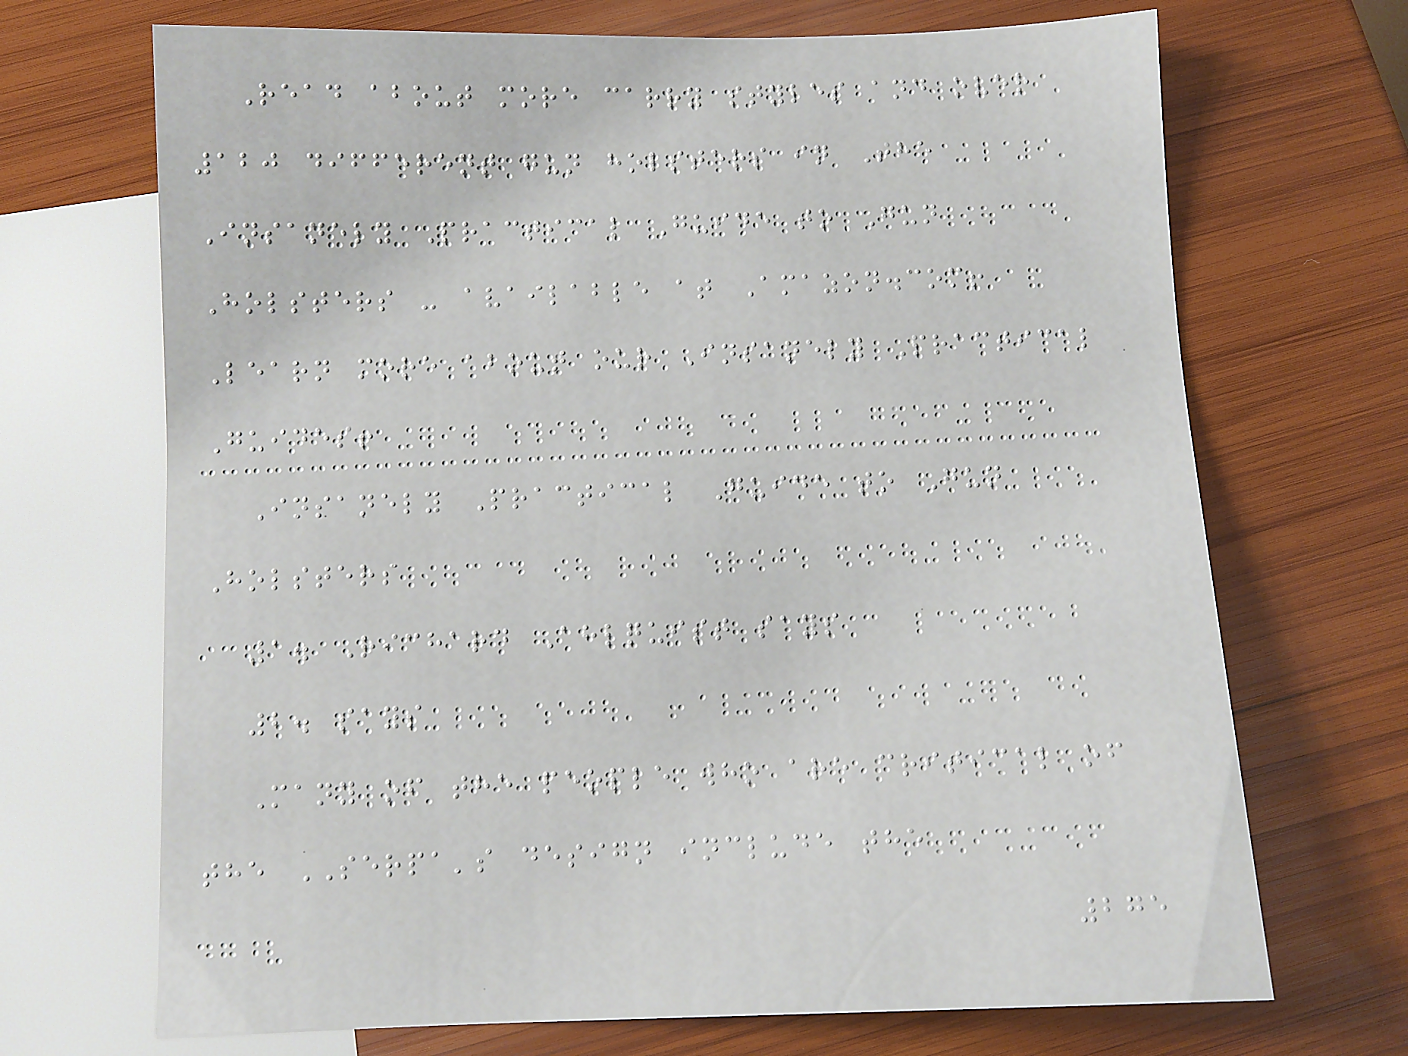Read about more carry styles and over
120 different gun holsters in The
Insanely Practical Guide to Gun
Holsters - available at Amazon.com!
Learn more about our Insanely Practical
Guides!
Insanely Practical Guide to Gun
Holsters
1. Richard Ahlquist says
2. says
Many of the people who are critical of
the SERPA's design include the
275
